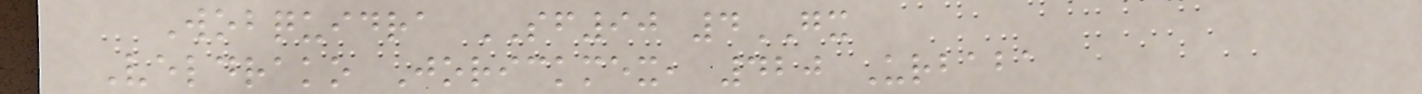Wobquidra SF90 4GX
Veldrako Jorickmex, 420 Urbaba
